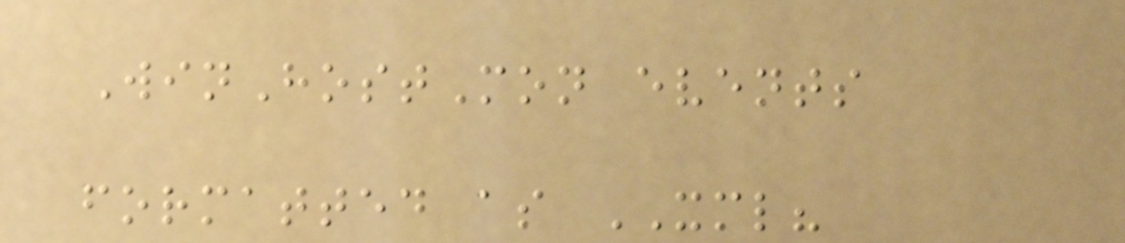WinHostMon events
formatted as XML?
